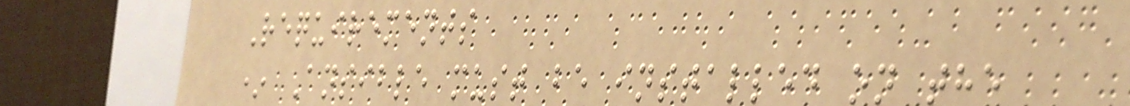Requirements
* Ansible must be installed on the
